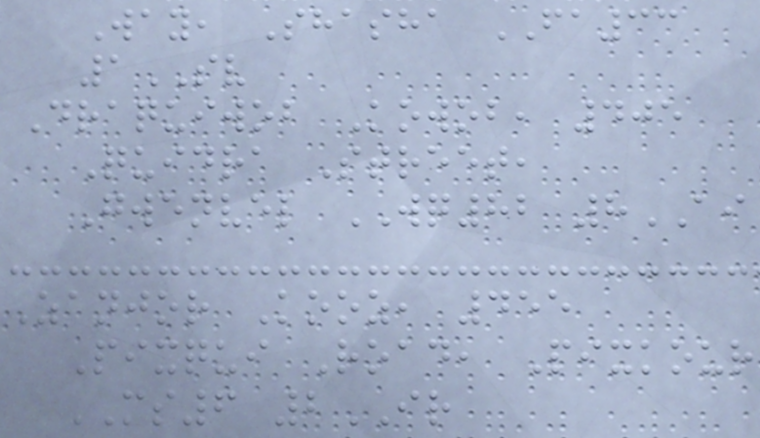Way, Shasha FA33
1SV
Draquiwob Kowob, 405
Quidra Street,
Gwenvel WQ82 8AI
Zanjor Kooz, 455
Pixqui Road, Pixkour
MS6 2IR
